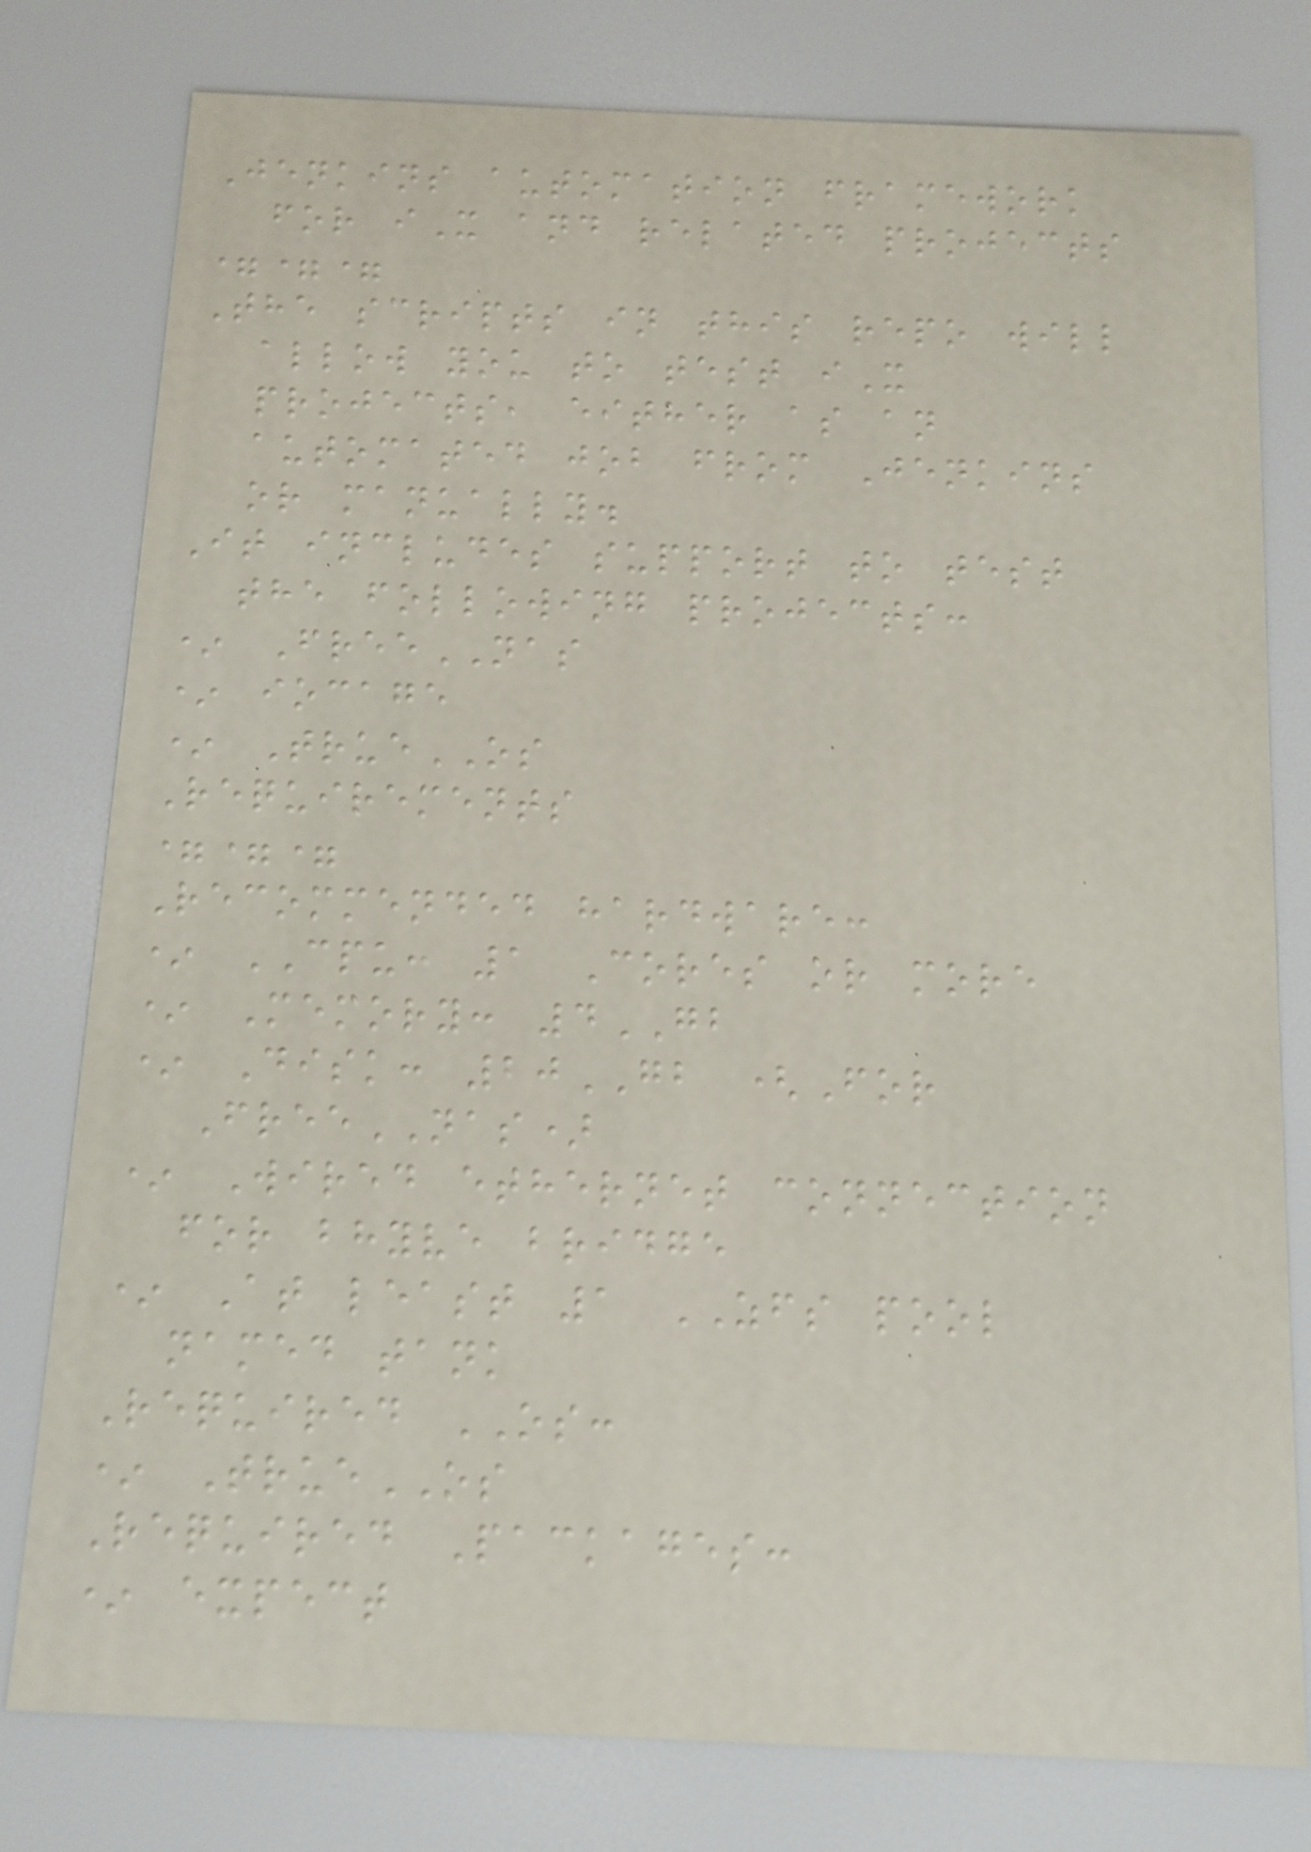Jenkins automation framework
for iX and related projects
===
The scripts in this repo will
allow you to test iX
projects, either as an
automated job from Jenkins
or manually.
It includes support to test
the following projects:
* FreeNAS
* iocage
* TrueOS
Requirements
===
Recommended hardware:
* CPU: 1 Cores or more
* Memory: 4GB
* Disk: 20GB (For
FreeNAS)
* Wired ethernet connection
for bhyve bridge
* At least 1 ZFS pool
named tank
Required OS:
* TrueOS
Required Packages:
* expect
